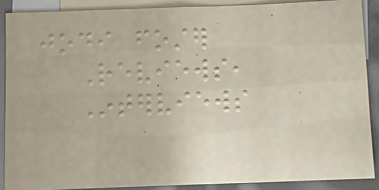jodi foster
Reviews,
Interviews
